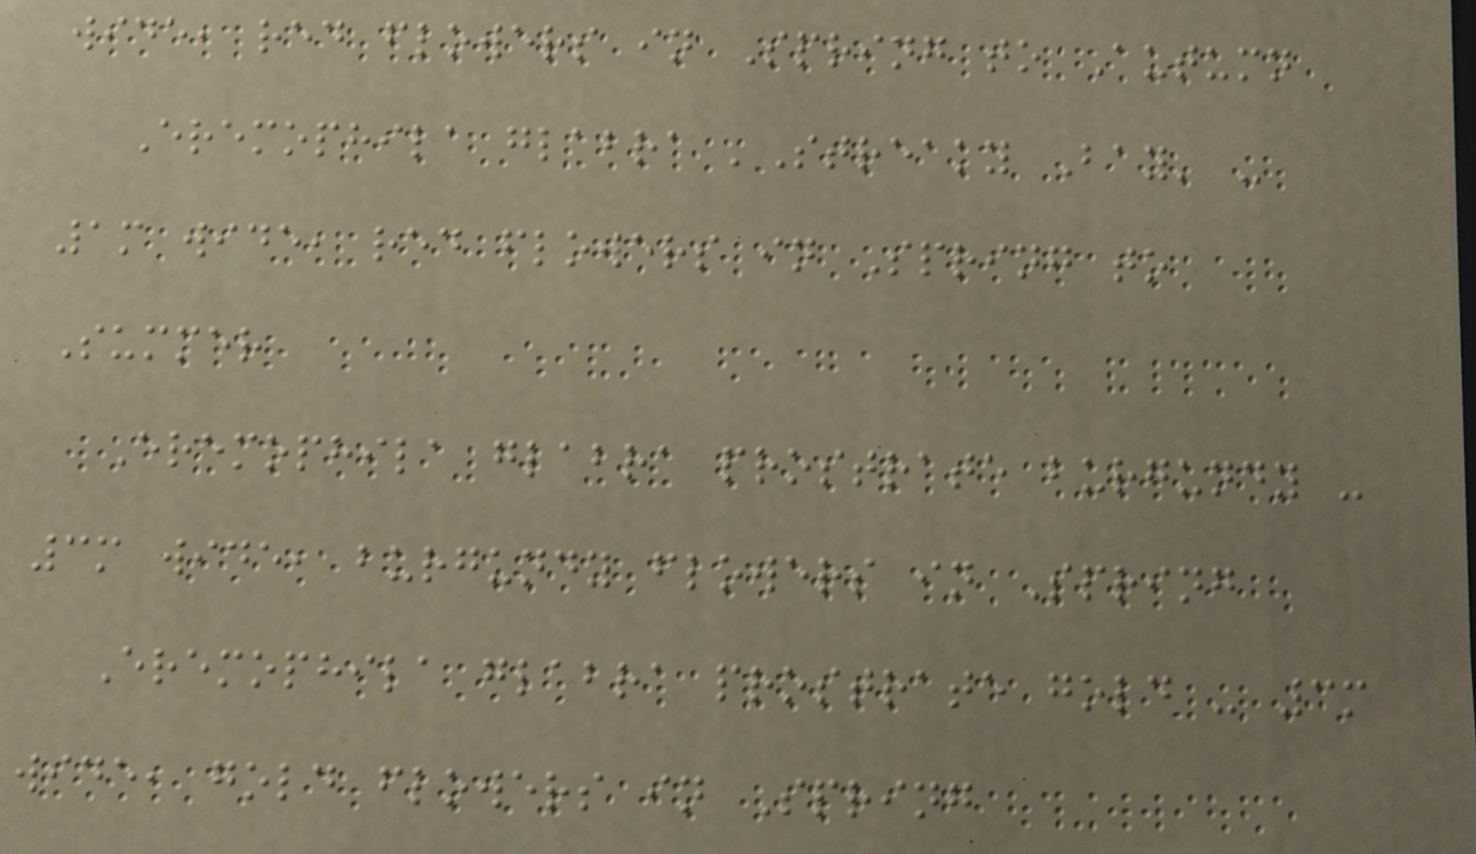wide, red flowers in Spring to Autumn
Eremophila glabra 'Streaky Bay' -
1m wide, red flowers in Spring to
Summer
Eremophila glabra prostrate burgundy -
3m wide, burgundy flowers in Spring
Eremophila glabra prostrate gold - 3m
wide, gold flowers in Spring
